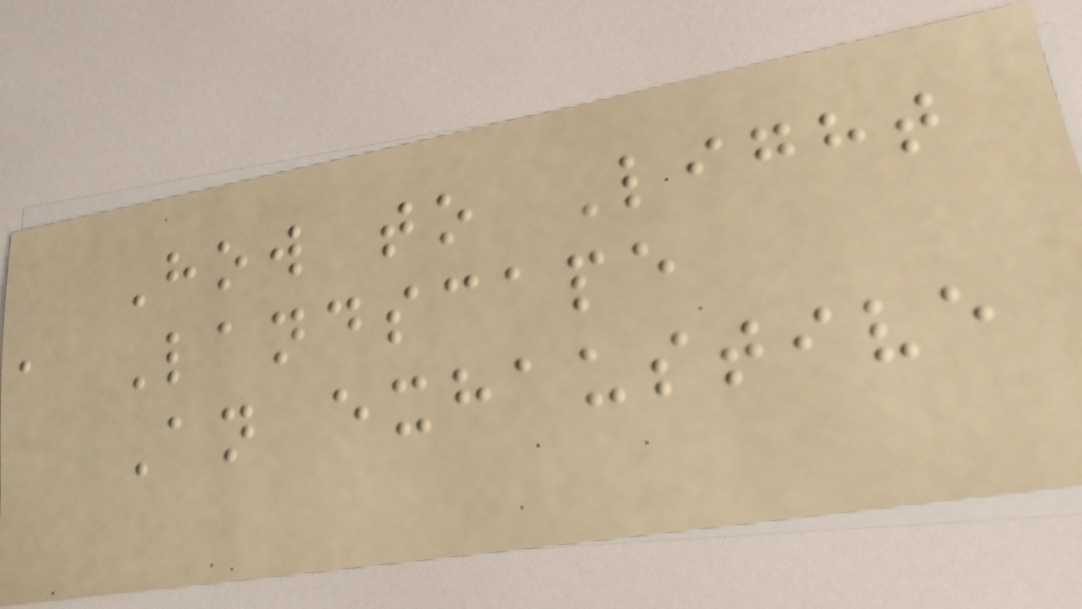How to Light
a Landscape
An exhaustive
